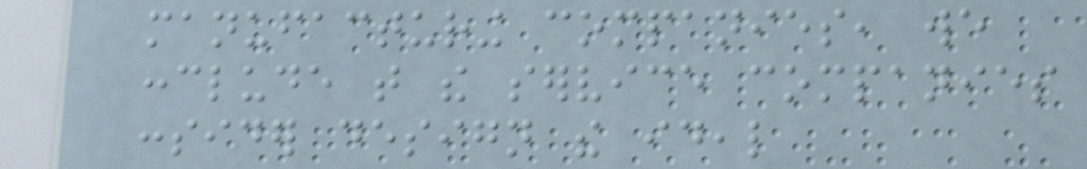manufacturing companies, we
conclude that the service companies
consider design the ideal
